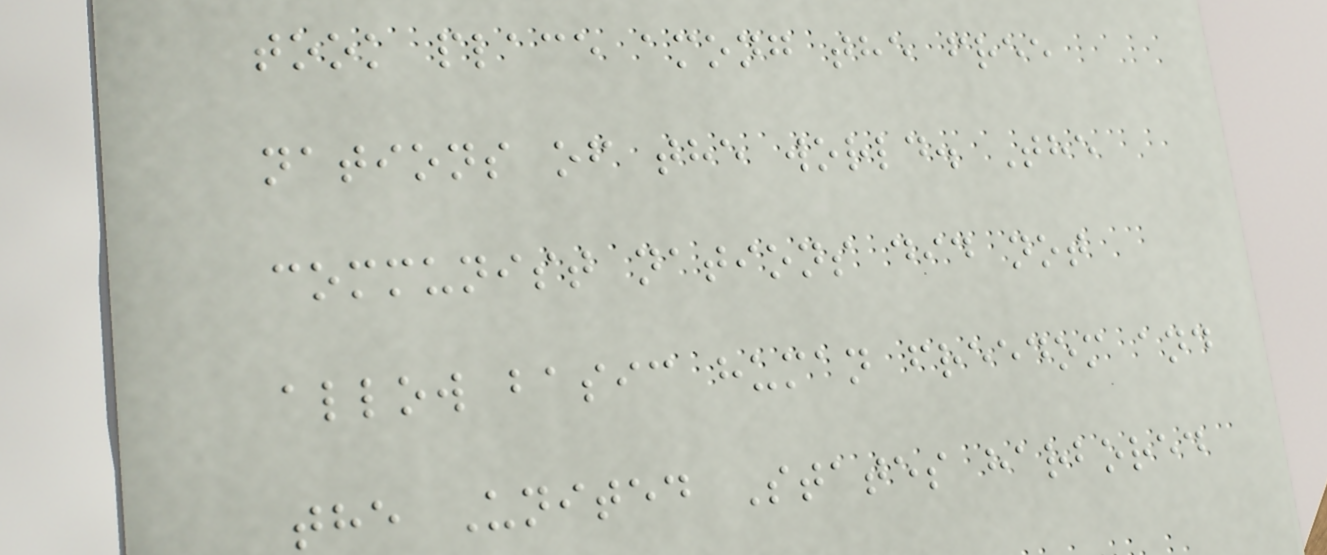took place among the free
nations of the world. The
communist nations did not
allow basic human freedom and
the United States harbored
